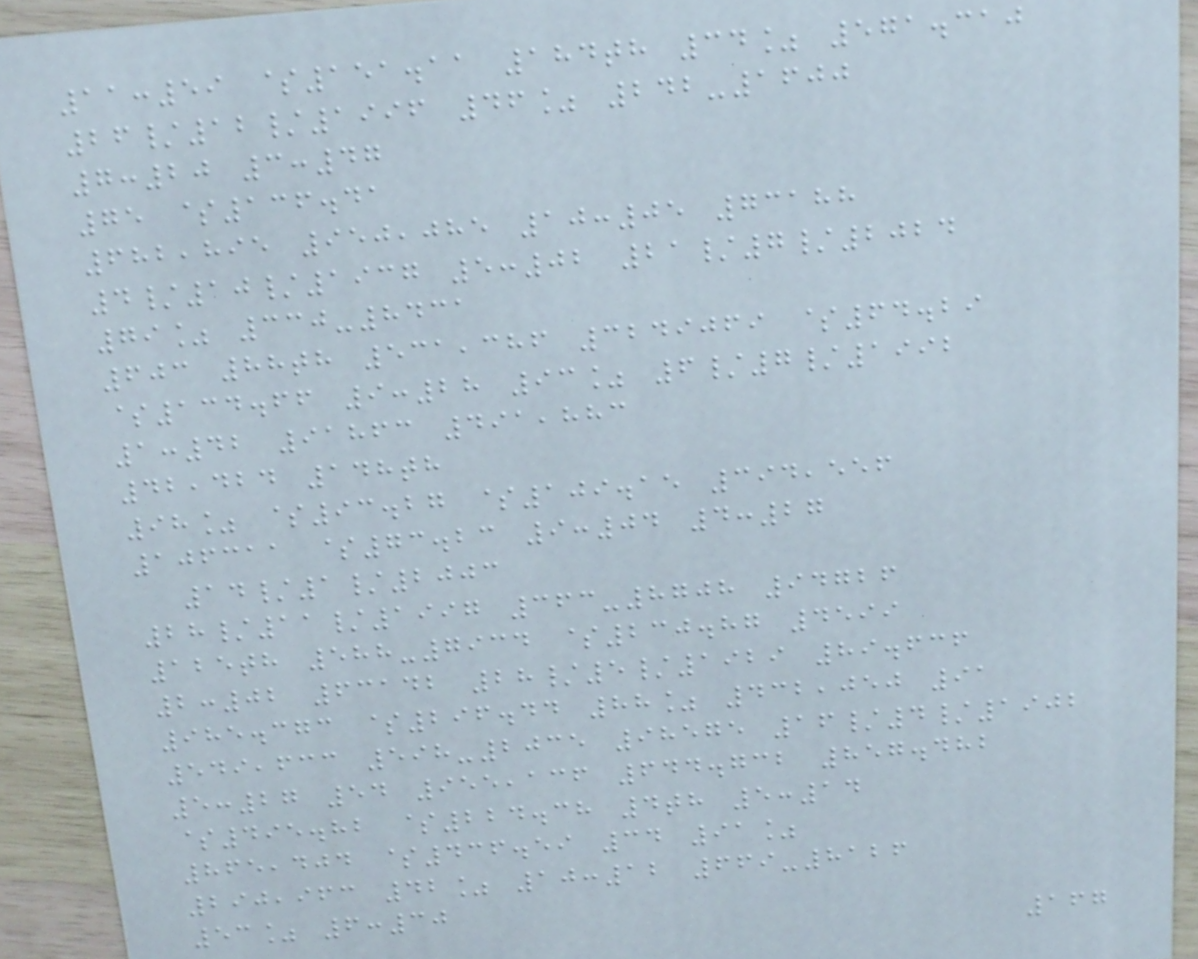11:59 $151.11 184th 34% 571.310
26/12/1996 46% 242-1600
7:20 3:47
75 $136.41
682,895 950,085 10:05 73188
4/10/1937 5:02 21/7/2024
79% 330-8431
603 88th 531,386 3249069 $64.29
$134.66 9:28 93% 6/7/1992
1:42 91863 491,883
42,424 148th
98% $93.27 $109.15 394,556
106311 $73.23 9:04 4:27
14/1/2003
28/11/1997 363-8708 94726
125th 588-7934 $230.87 4599
2:02 63142 28/5/1929 89.636
985.373 $296.44 88% 432,050 91
549,633 598-2035 98575 16/4/1902
5:27 54 955,136 644.732 857.482
$495.82 $224.38 4th 5:14
865,404 $436.59 34 91%
290,963 42% 10:12 669-8126
53% 6:30
167
